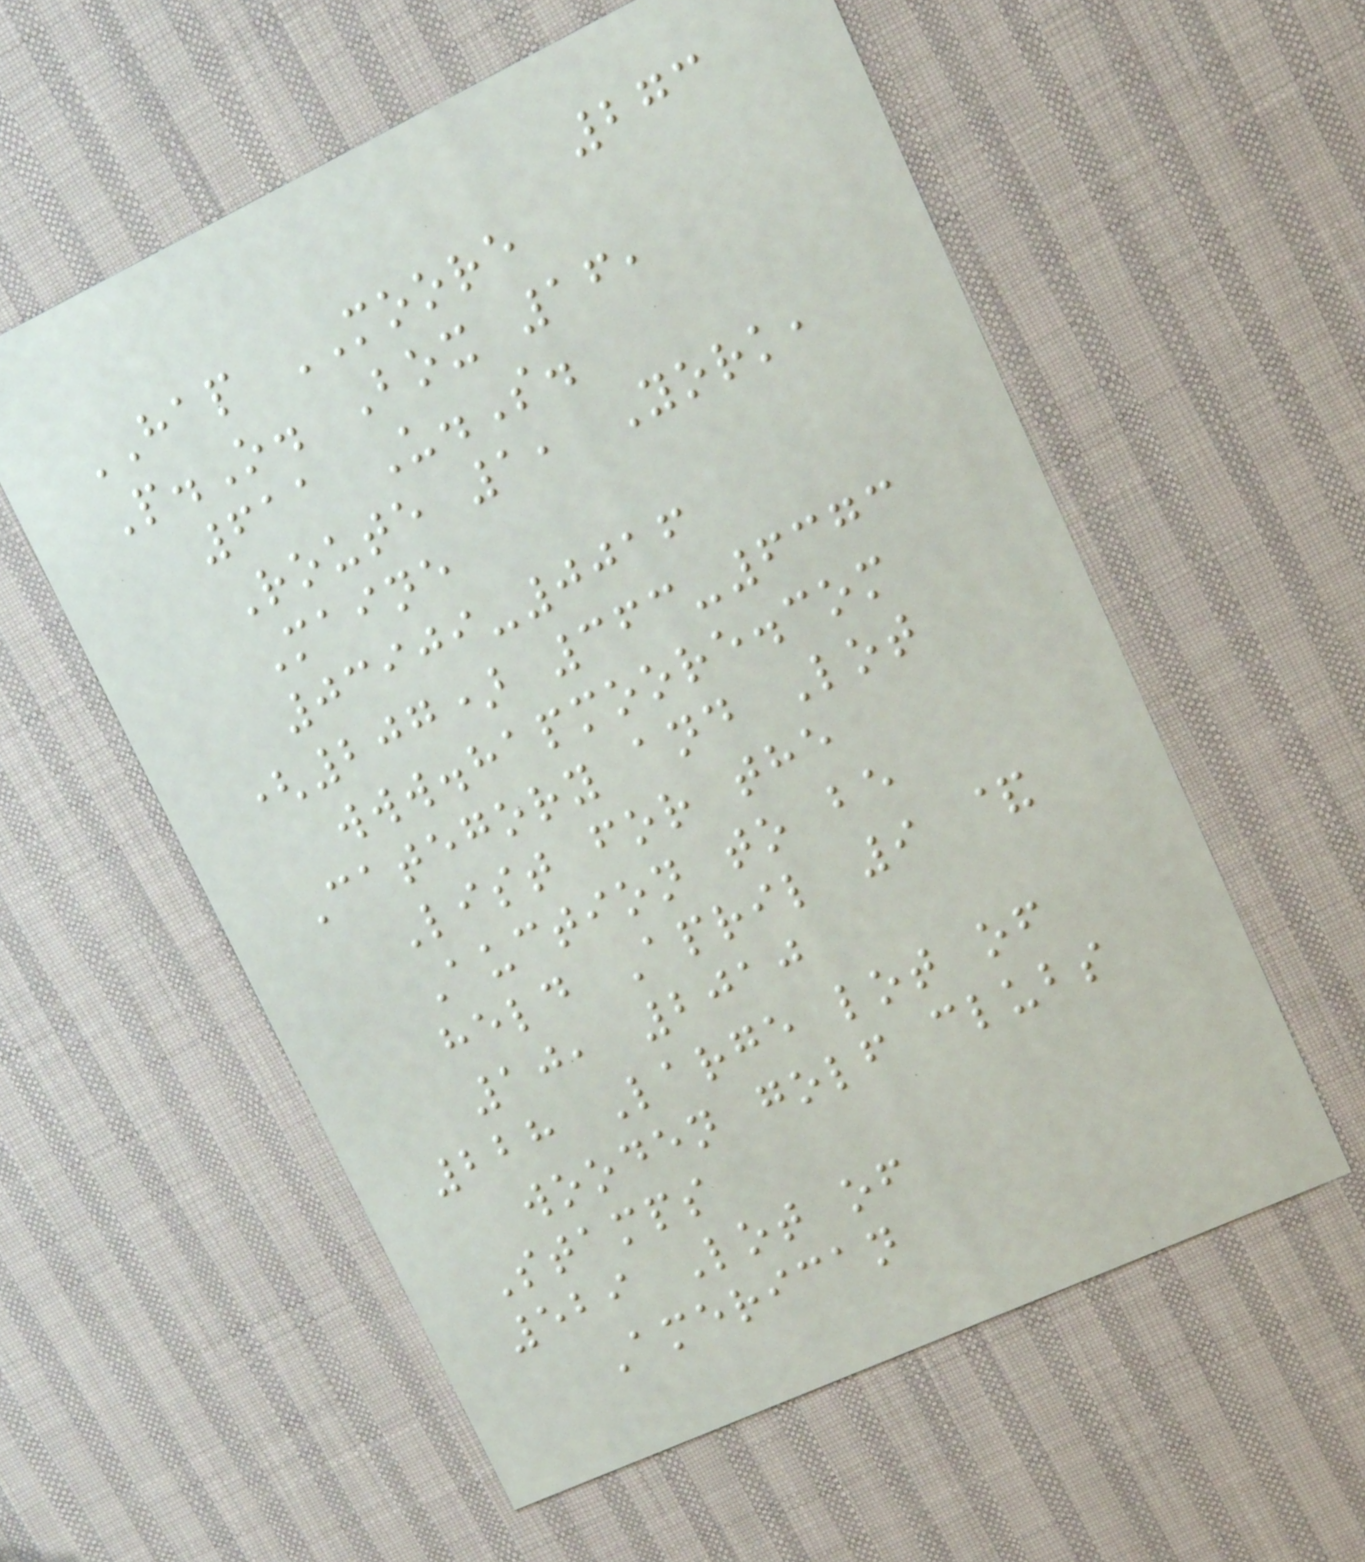273
HAP MOORE
P.O. Box 16,
611 U.S.
Route 1, York,
Maine
03909-0016
(207) 363-6373
www.hapmoore.com
Category and Lot
List for the
Auction to be
held April 9 &
10, 2010
228 Large lot of
wooden golf clubs
Stamps
529 Lot of
American
